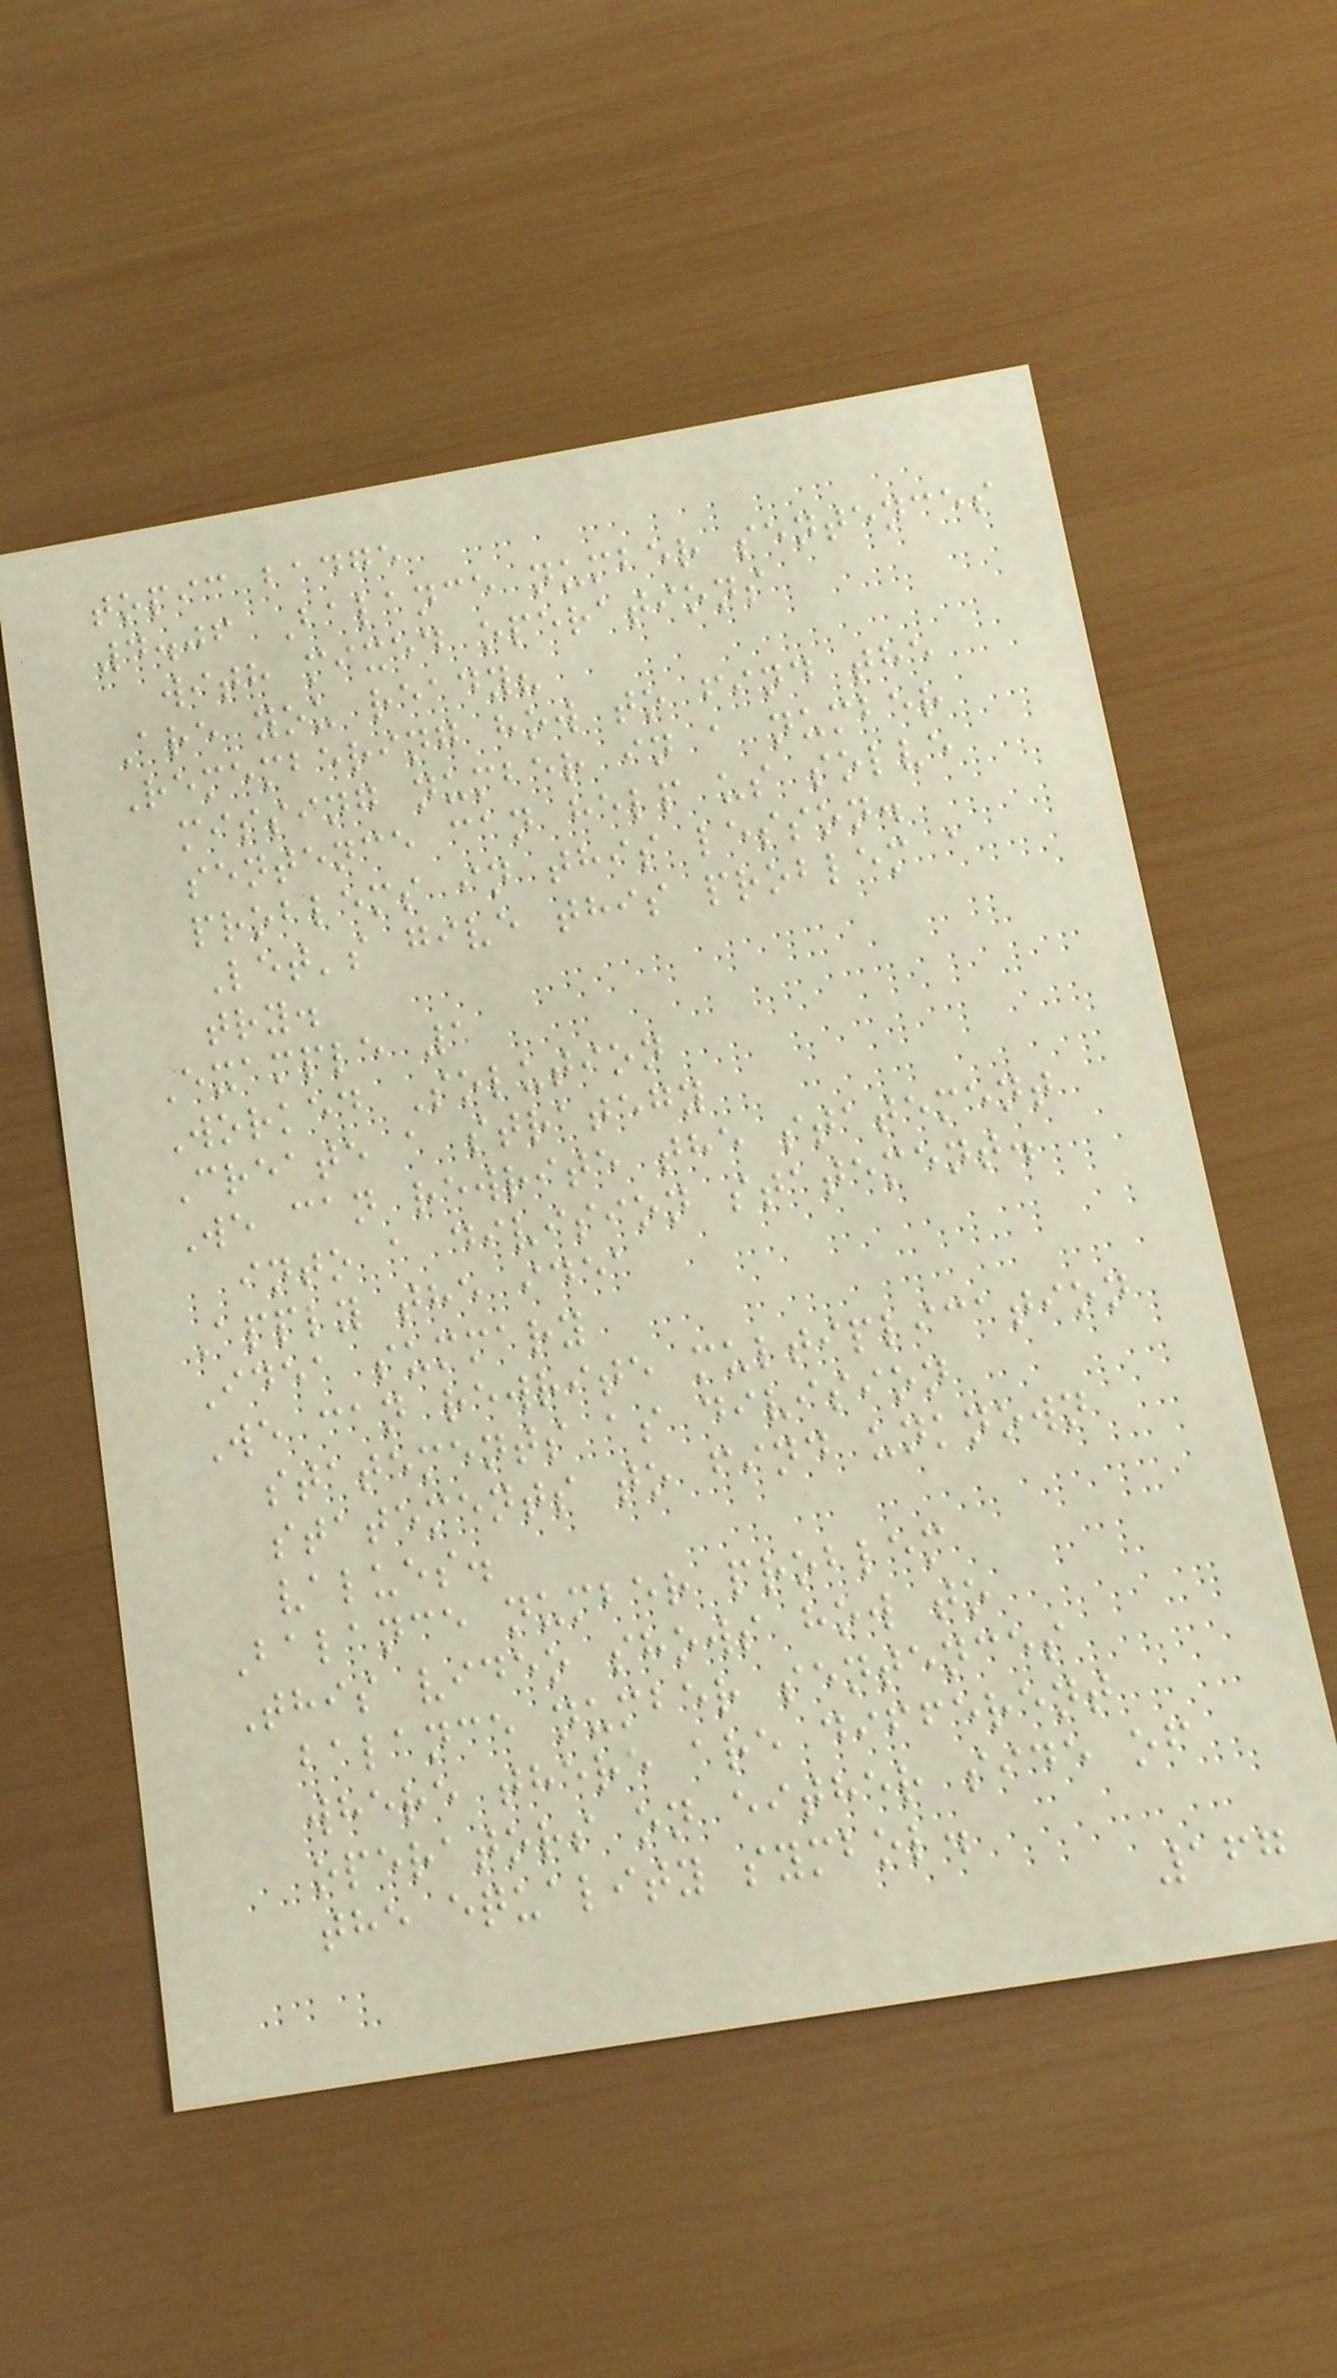topic badge
4.06 Balance number sentences
with mixed operations
Are you ready?
Remembering how to find the
missing number in a number
sentence can help us solve
problems in this lesson.
Let's give this problem a
try.
Example 1
Worked Solution
Create a strategy
We can rewrite the statement
into a division statement.
Apply the idea
Idea summary
We can rewrite multiplication
statements as division
statements to find unknown
values.
Balance number problem
This video shows how to
balance number sentences
where there are different
operators on either side of
the equality symbol.
167
